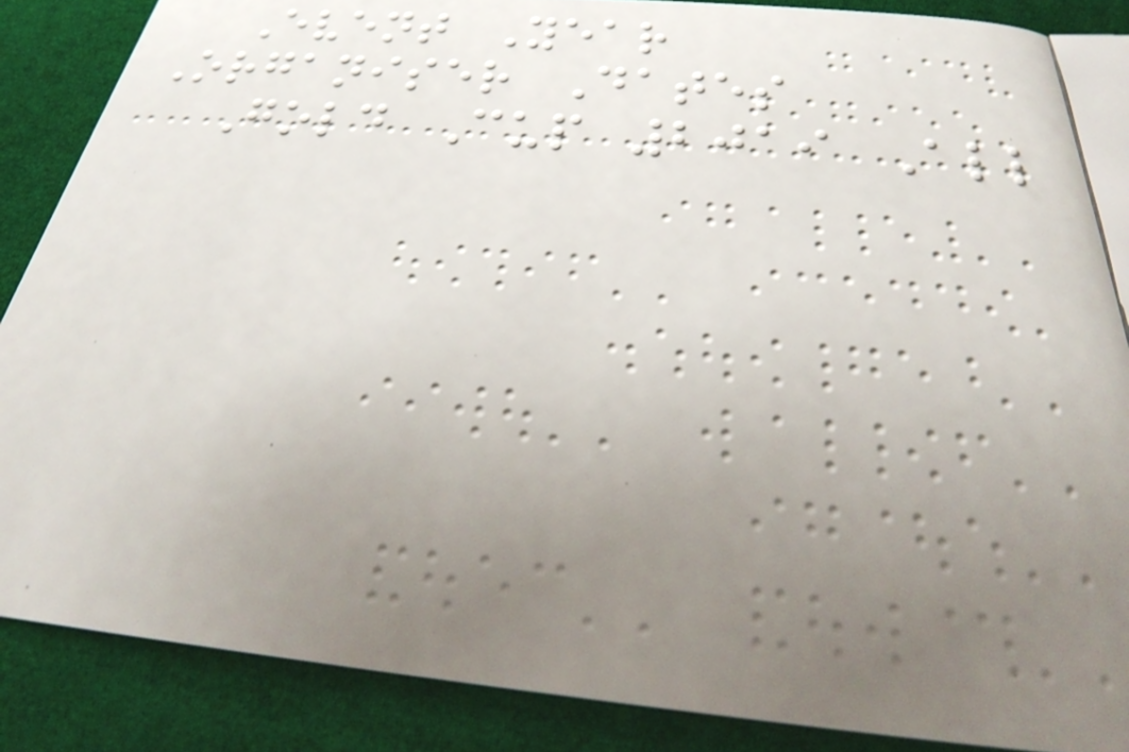Event Year
Organiser Dates
Gold Cup 2019 All
